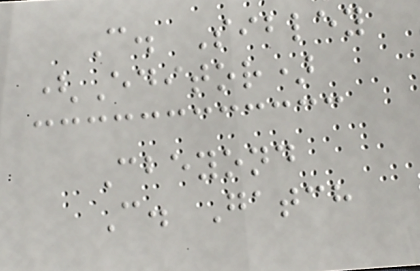C. Sibley
(Editor)
Cbeyond
C. Gatch
